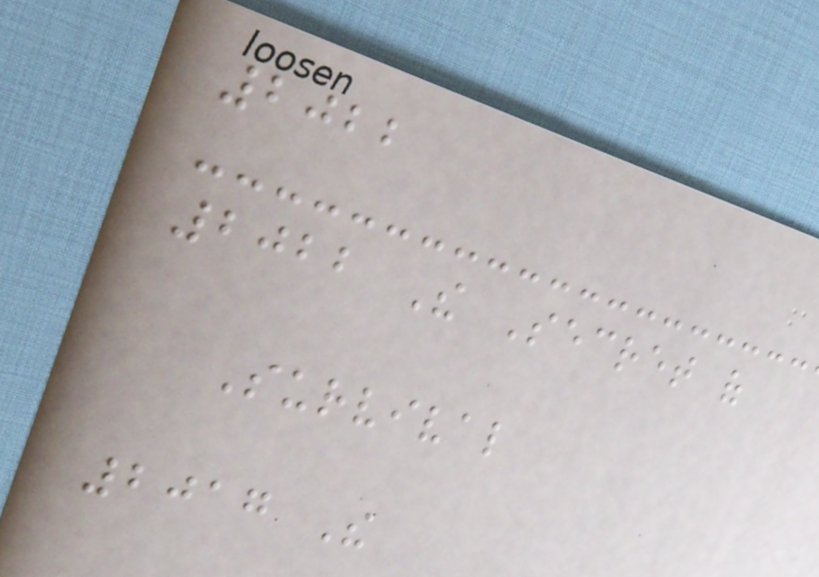2022
2022 The Secret of
Survival
2017 The
